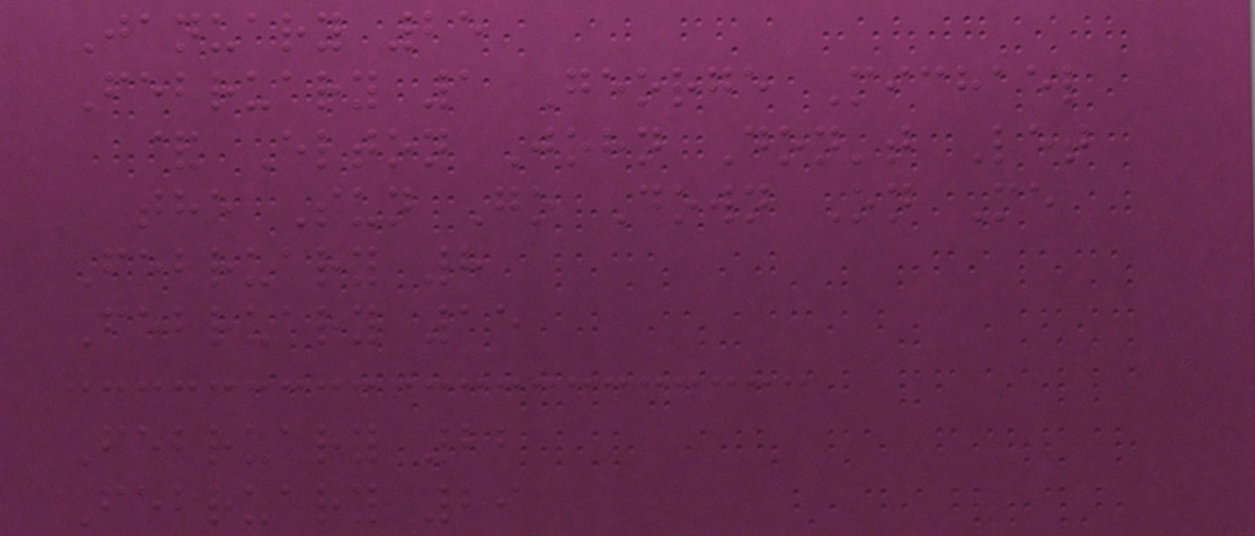January 25
February 1 George Michael
& Elton John Don't Let
the Sun Go Down On Me
February 8
February 15
February 22
February 29
